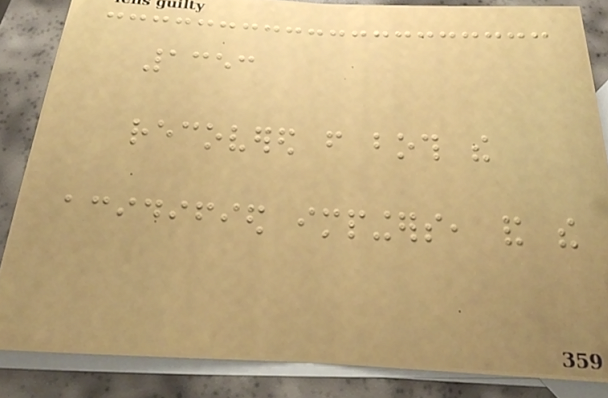1353
recovered from both the
acidified impingers, and the
